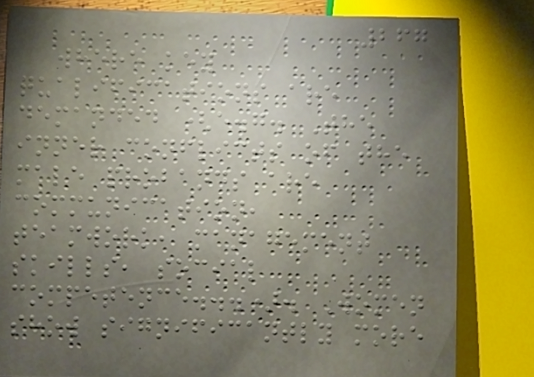267
where key
qualifications are
demanded (e.g. The
inner conflicts of the
male probands are
communication,
teamwork, management
skills, social
competence...). Women
show significantly more
